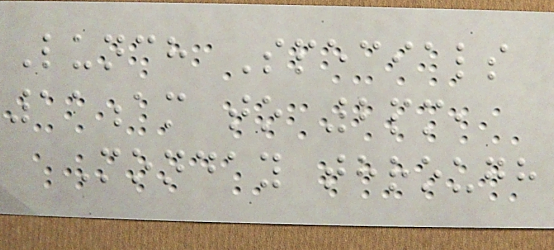Lunch Specials
11am to 2pm,
Monday through
